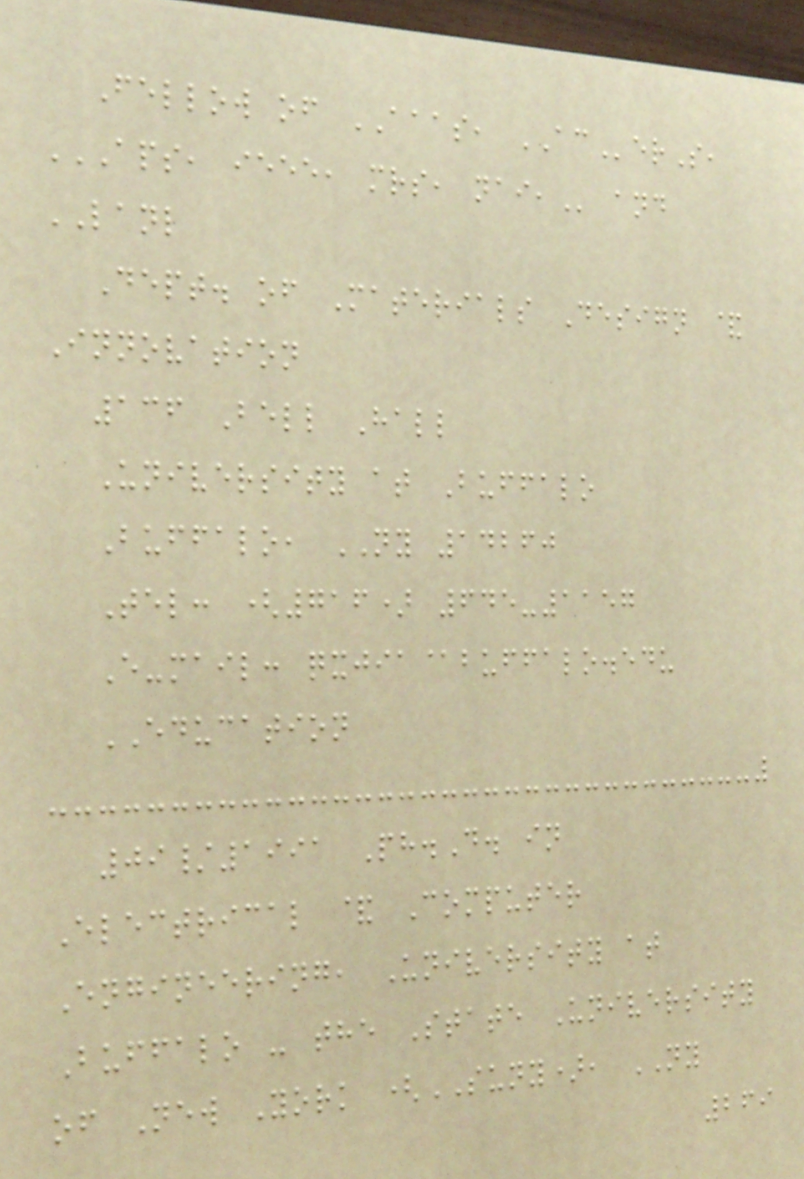Fellow of AAAS, ACerS,
APS, IEEE, MRS, NAI, and
LANL
Dept. of Materials Design &
Innovation
136 Bell Hall
University at Buffalo
Buffalo, NY 14260
Tel: (716) 645-1157
E-mail: qxjia@buffalo.edu
EDUCATION
09/1991 Ph.D. in
Electrical & Computer
Engineering, University at
Buffalo - the State University
of New York (SUNY), NY
269
